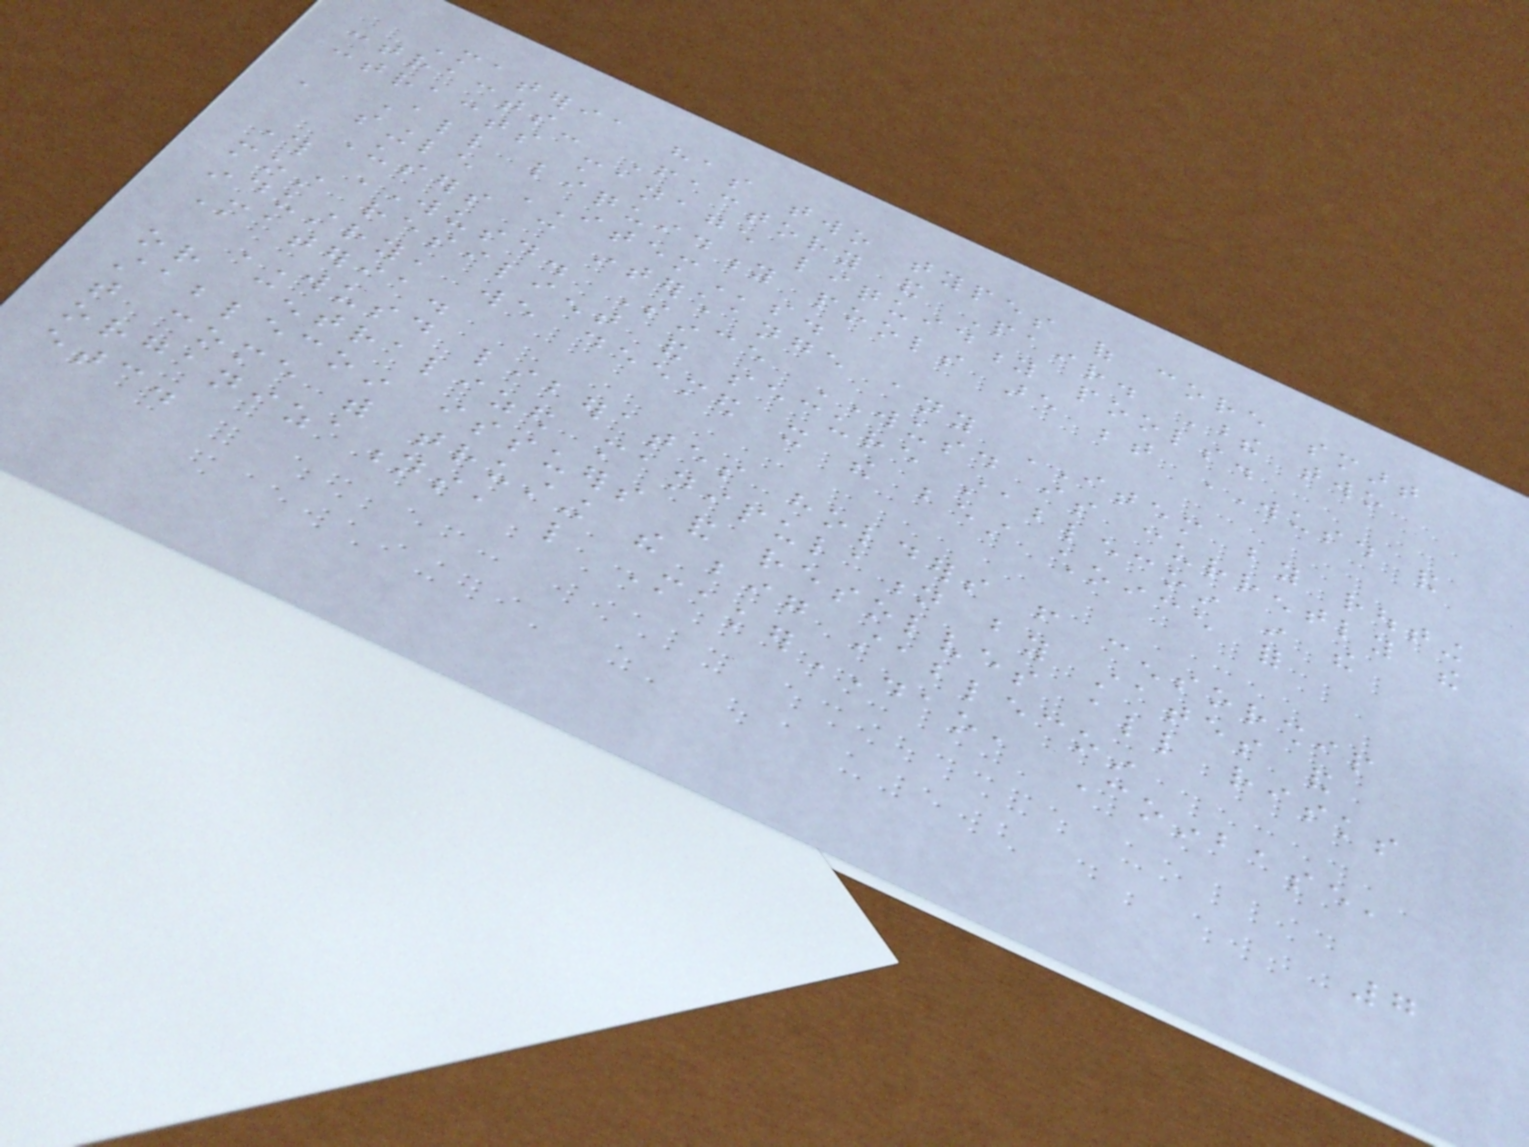Materia has two types of core smart
contracts- Factory and Pair. These two
contracts manage liquidity pools.
All liquidity pools are between WUSD and
a single ITEMs.
Users can interchange any ITEM by routing
through WUSD. Since WUSD is currently the
most resilient and secure stablecoin in the
industry, we deemed it the best choice for
Materia.
WUSD liberates holders from censorship
or centralized manipulation by states and
stablecoin issuers and resolves all risks
that come with trusting the big stablecoin
organizations, like MakerDAO, Coinbase,
etc.
7
